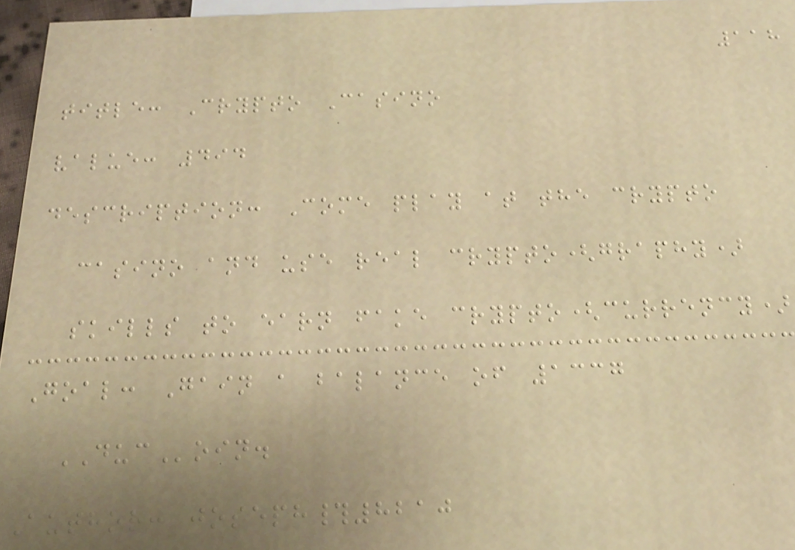118
title: Crypto Casino
value: 494
description: Come play at the crypto
casino and use real crypto(graphy)
skills to earn fake crypto(currency)
Goal: Gain a balance of 1337
DUCoin.
Author: joseph#8210
